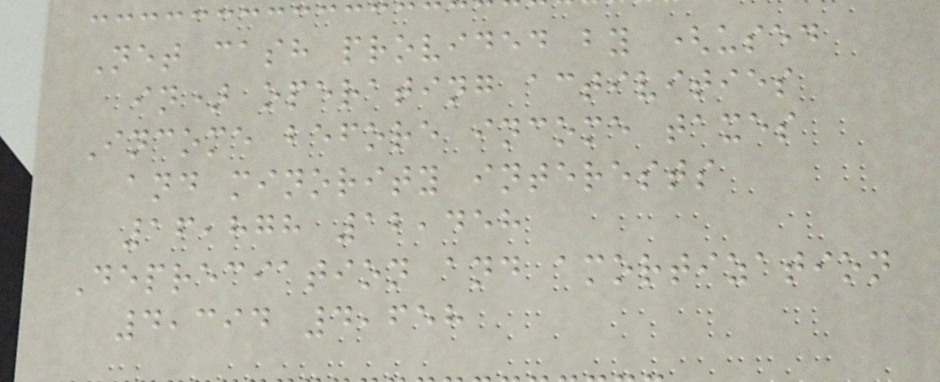Net cash provided by (used
in) operating activities
Income before income taxes
and minority interests
16,878 12,458
Depreciation and amortization
4,394 4,658
